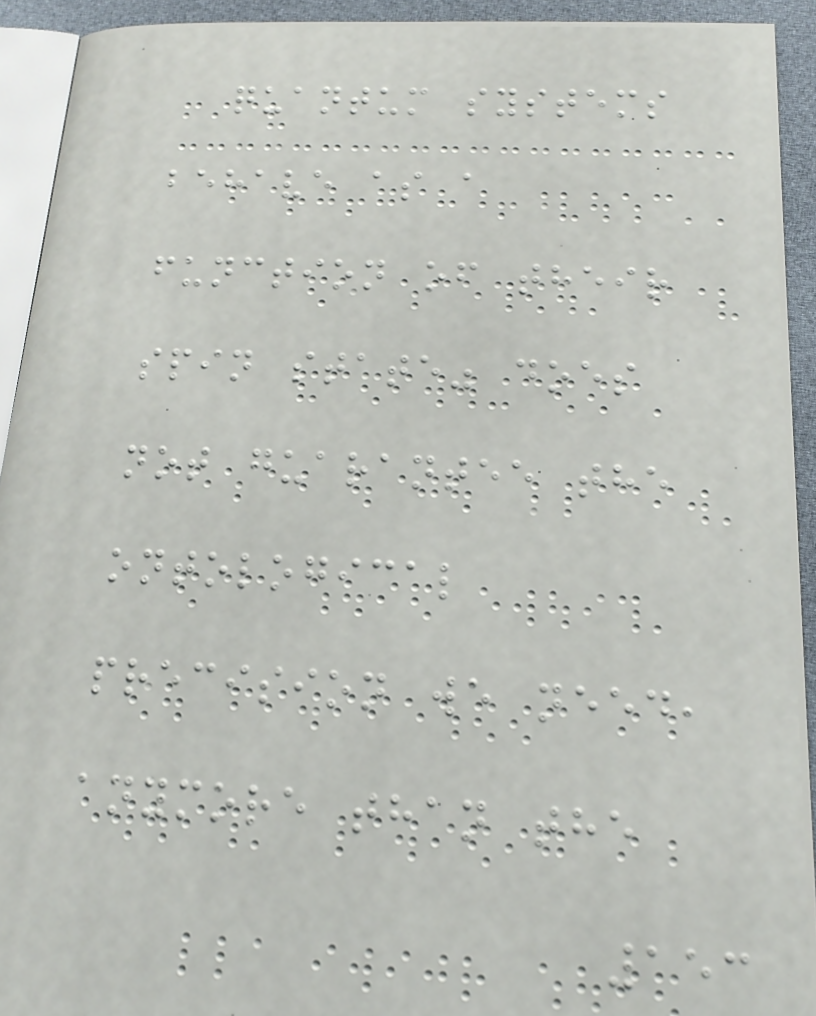quantum systems
behave as a
function of their
spin state" does
not guarantee the
ontological
precision we need,
anymore than the
153
